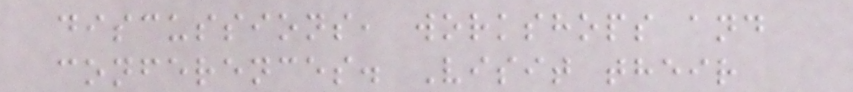discussions, workshops and
conferences. Visit their
